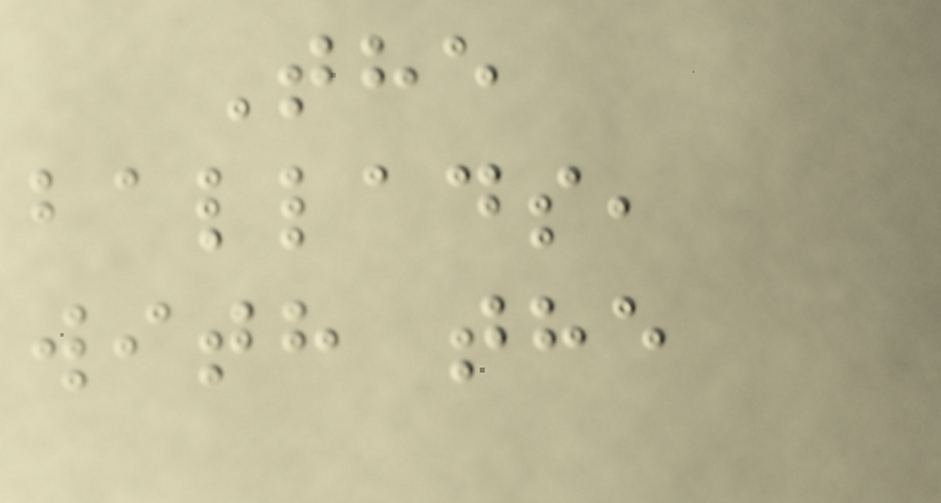The
ballads,
with the
